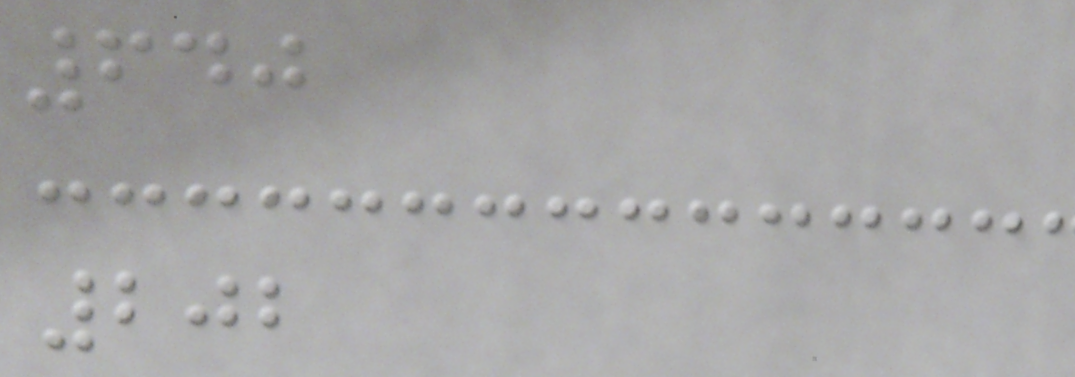640
202
